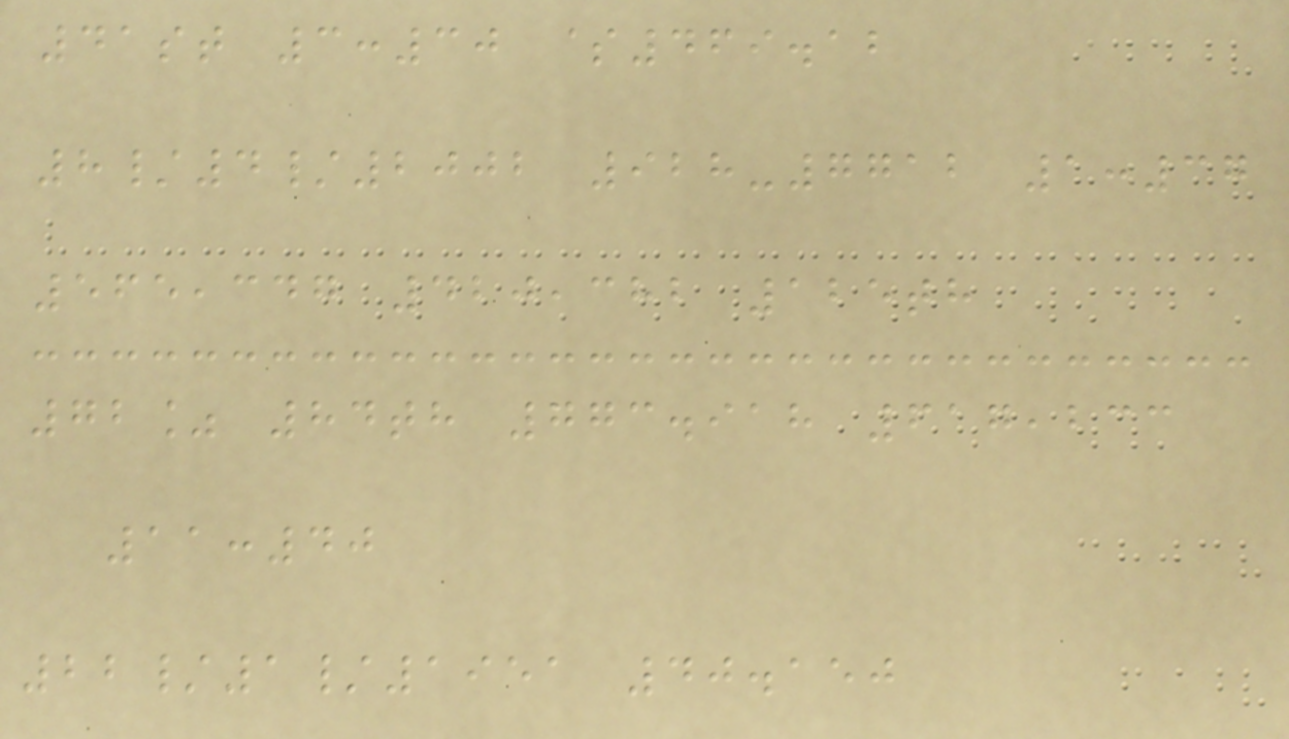41st 3:30 $469.12
8/4/2002 928-7712 1:37
565,347 420,382 125th
72% 84th 773.918 617,233
11:40
22/1/1951 40.150
